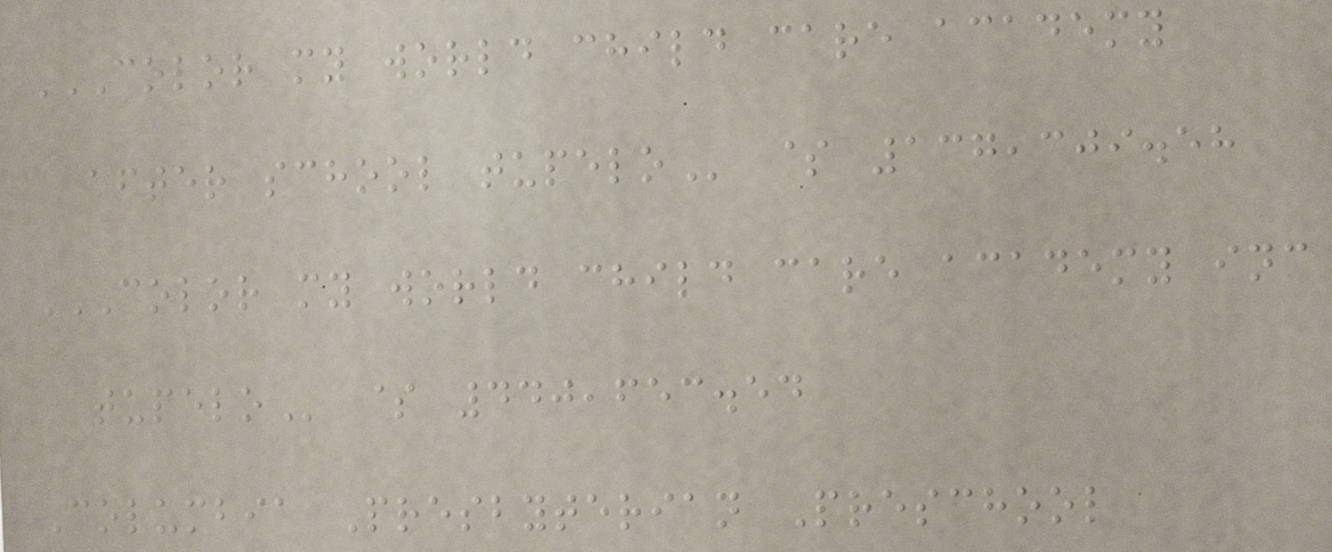COLOR MY WORLD CHILD CARE ACADEMY
AFTER SCHOOL TUPELO $ 137,309.58
COLOR MY WORLD CHILD CARE ACADEMY INC
TUPELO $ 440,653.54
Columbia Presbyterian Preschool
